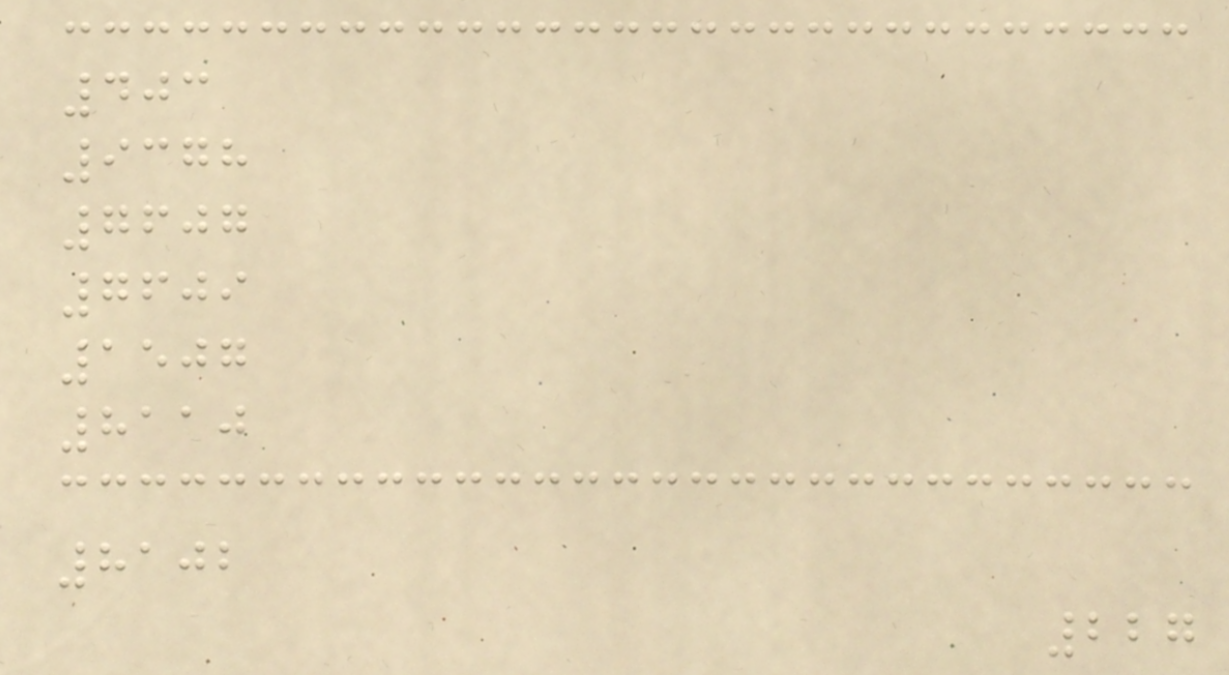403
9378
7607
7609
1507
8110
8102
227
